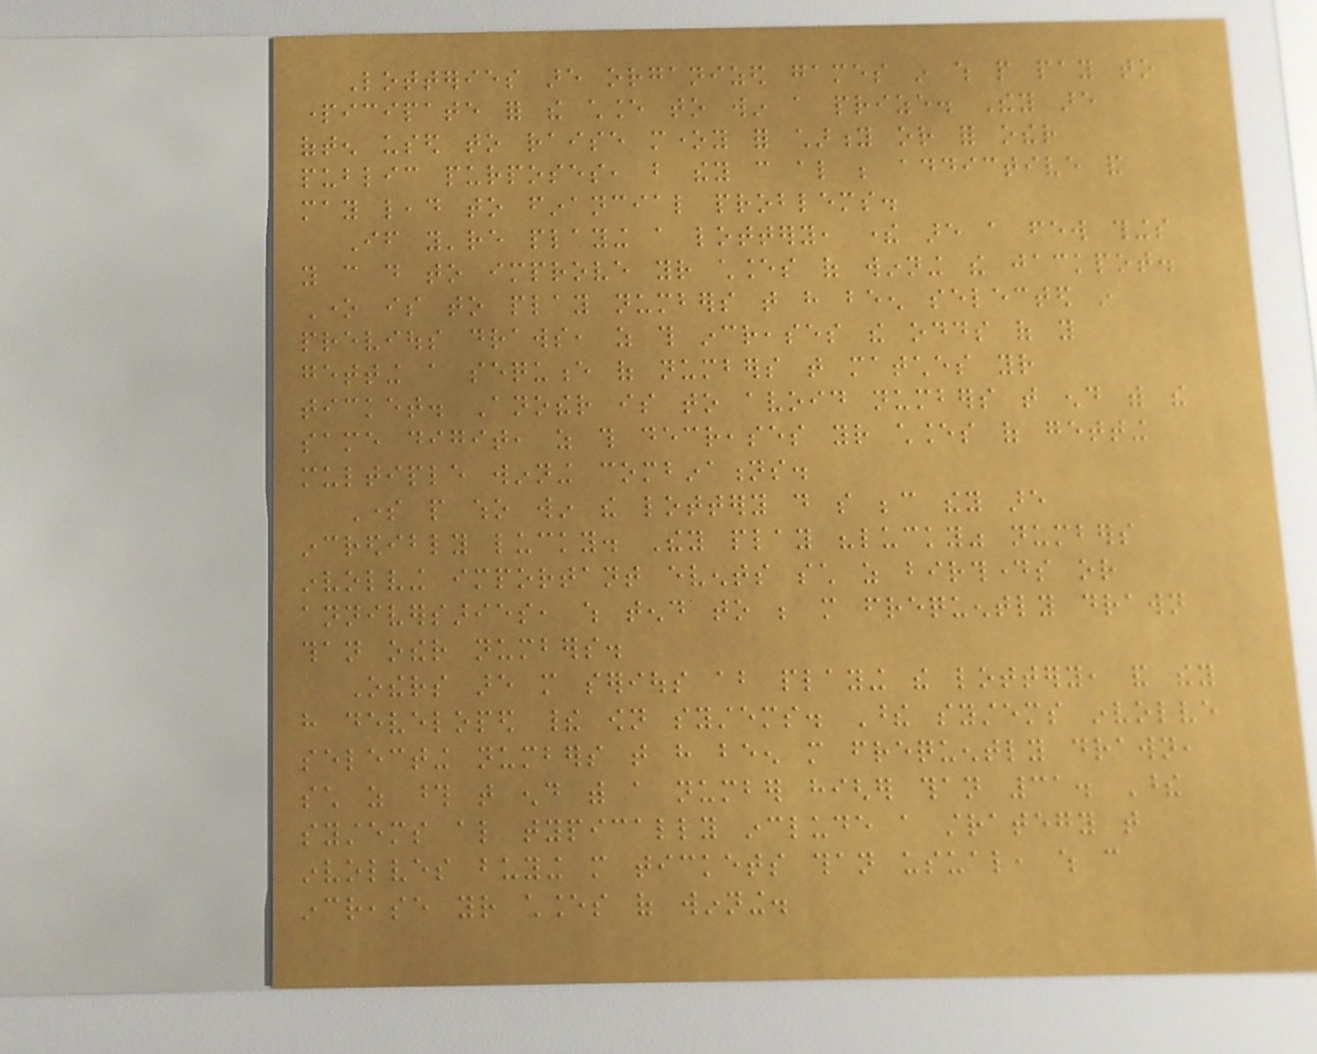Lotteries are organized games in which people pay to
participate for the chance to win a prize. They are
often used to raise money for charity or for other
public purposes, but they can also be addictive and
may lead to financial problems.
If you're playing a lottery, there are a few things
you can do to improve your chances of winning the jackpot.
One is to play numbers that have been selected in
previous draws, as this increases the odds of you
getting a sequence of numbers that matches your
ticket. Another is to avoid numbers that end with the
same digit, as this decreases your chances of getting
multiple winning combinations.
Some people who win the lottery do so because they are
incredibly lucky. They play "lucky" numbers
involving important events such as birthdays or
anniversaries, which tend to be more frequently drawn
than other numbers.
Others are more serious about playing the lottery, and they
have developed their own systems. These systems involve
selecting numbers that have been more frequently drawn,
such as those that end with a number higher than 31. These
systems also typically include a strategy that
involves buying more tickets than usual, which can
increase your chances of winning.
